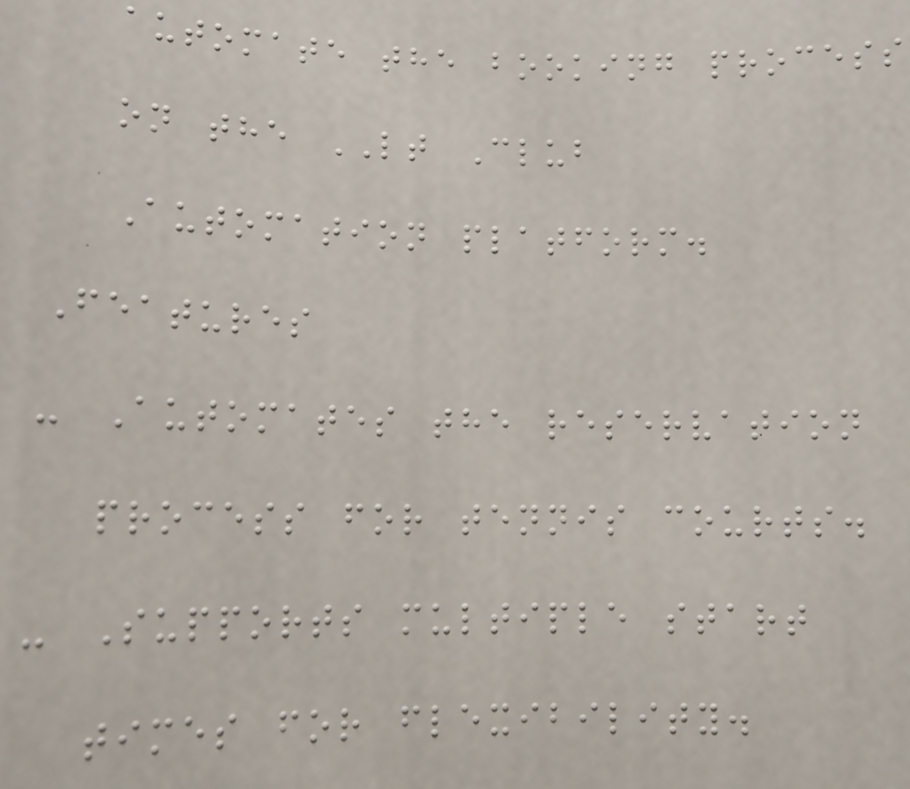automate the booking process
on the LT Club
Automation platform.
Features
- Automates the reservation
process for tennis courts.
- Supports multiple start
times for flexibility.
